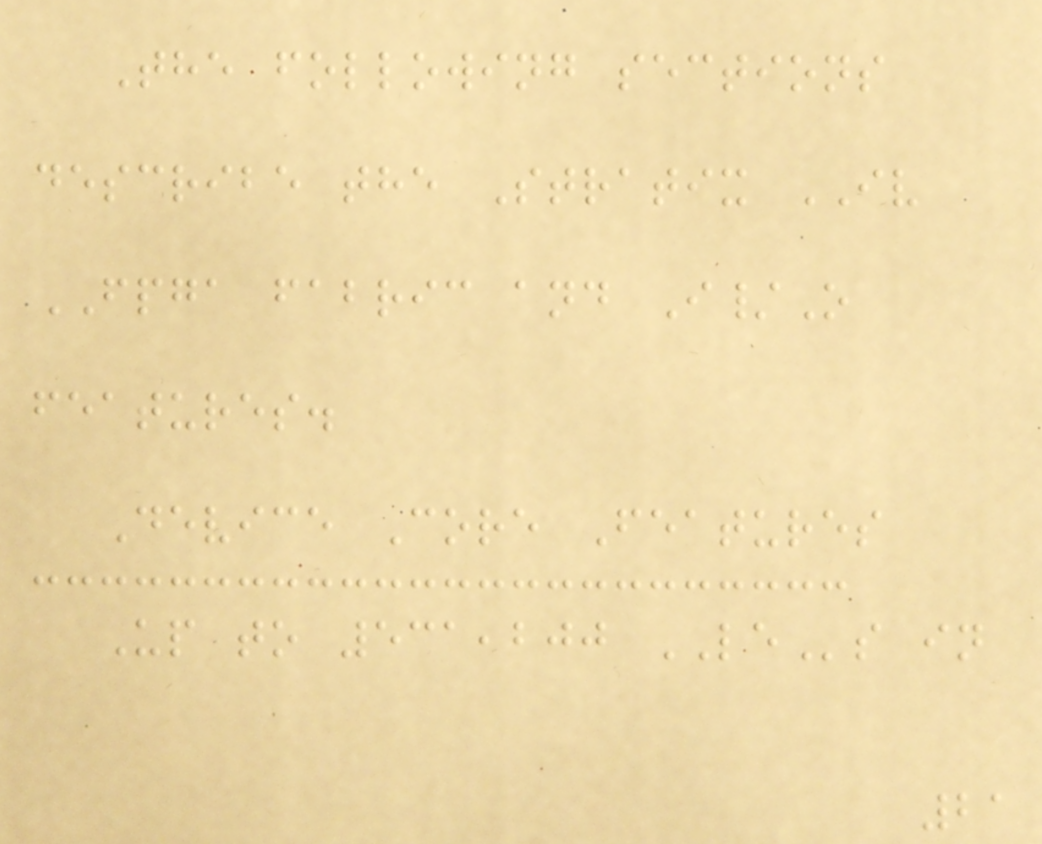The following sections
describe the Stratix IV
FPGA fabric and I/O
features.
Device Core Features
Up to 531,200 LEs in
21
